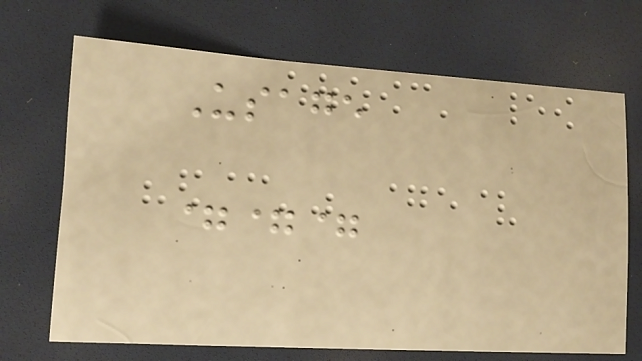Usage
===
